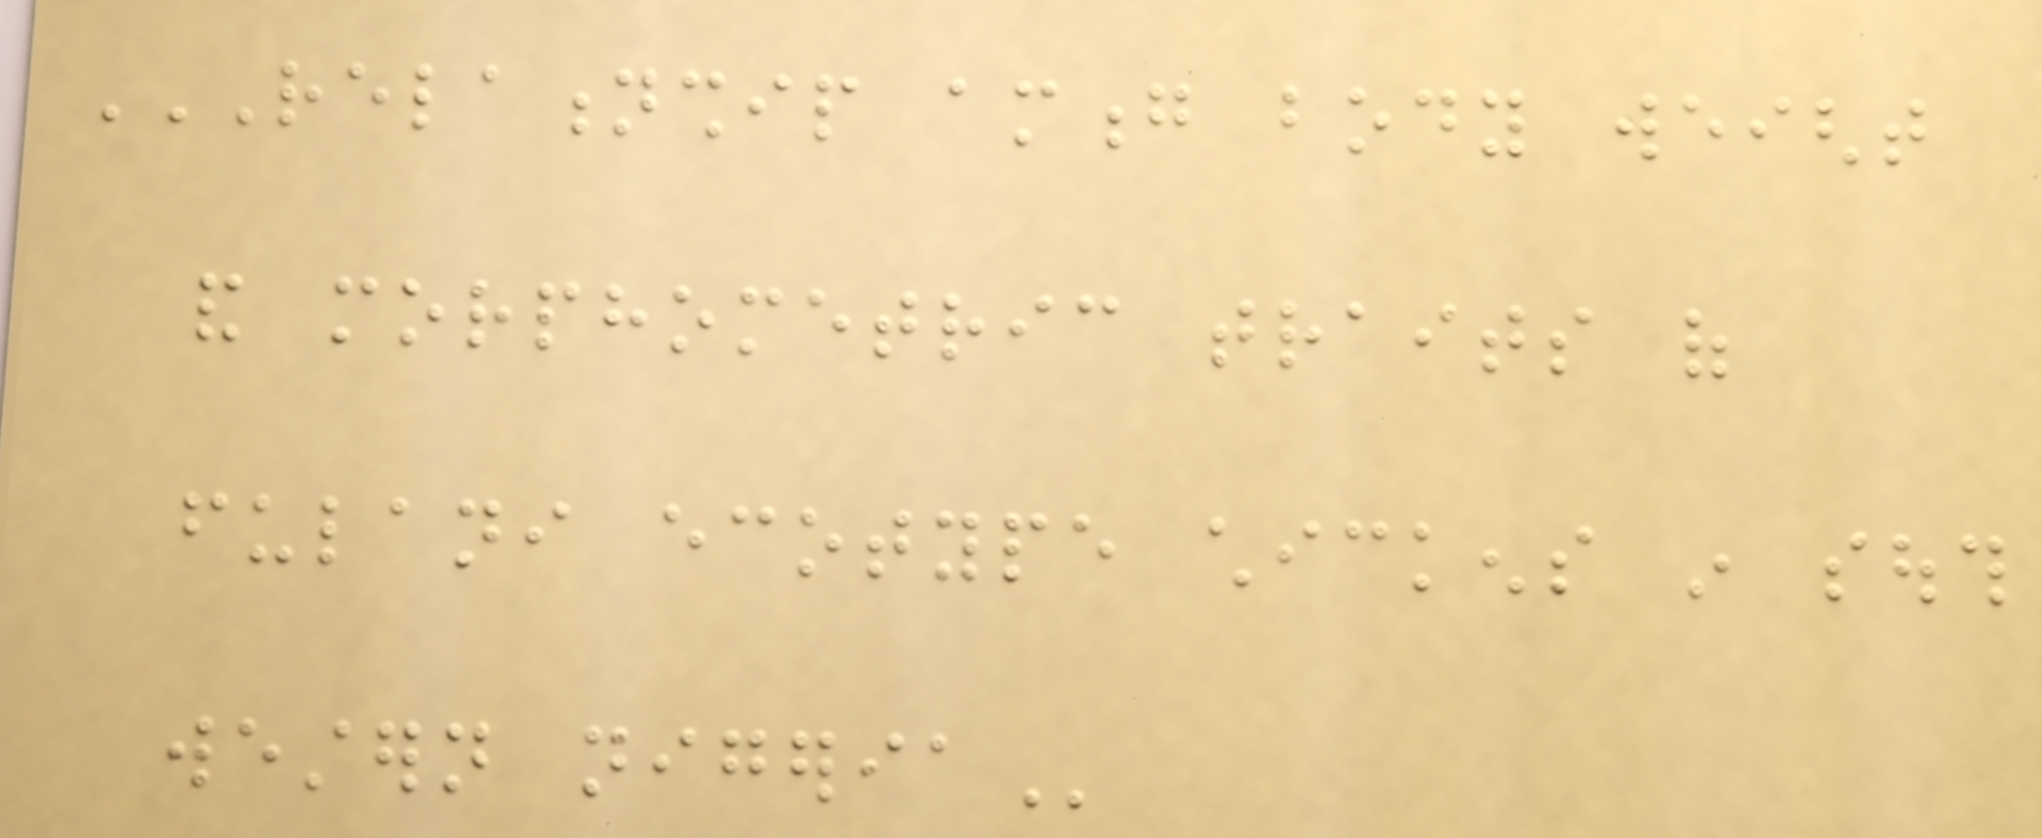RELATIONSHIP AMONG BODY WEIGHT
AND MORPHOMETRIC TRAITS OF
FULANI ECOTYPE CHICKENS IN SOUTH
WESTERN NIGERIA
